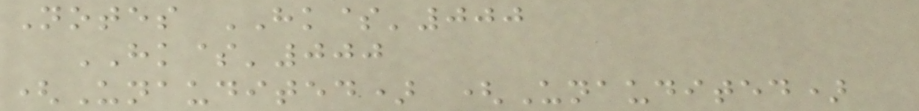Notes HK$'000
HK$'000
(Unaudited) (Unaudited)
